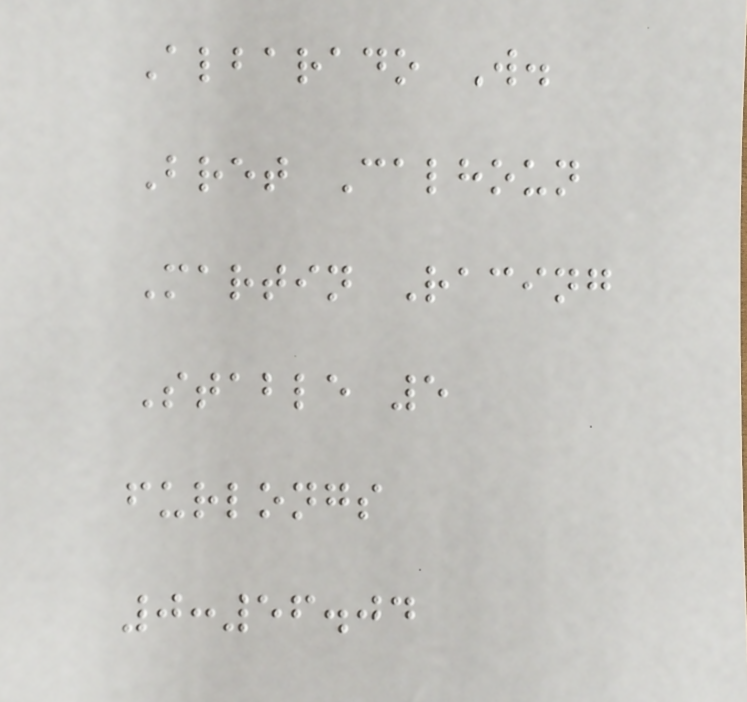Albarado W.
Bret Calhoun
Martin Racing
Stable 5
furlongs
0:56.04
